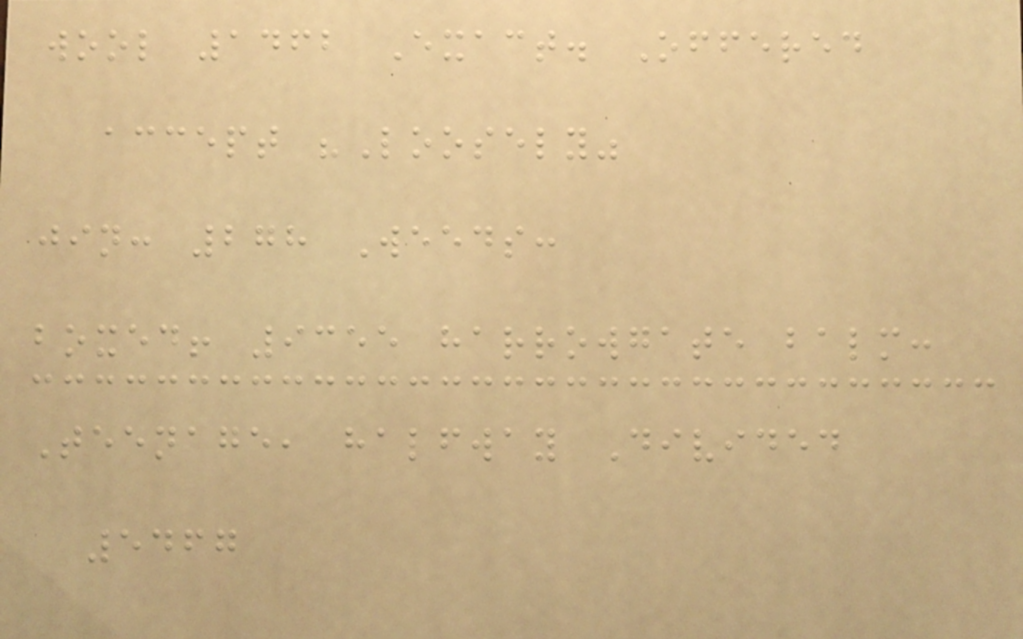wool 1462 Exact. Offered
accept "Loosely"
jin: 278 Weeds:
boxed! 9355 harrowgate balm:
Teenage, halfway Divided
5467
